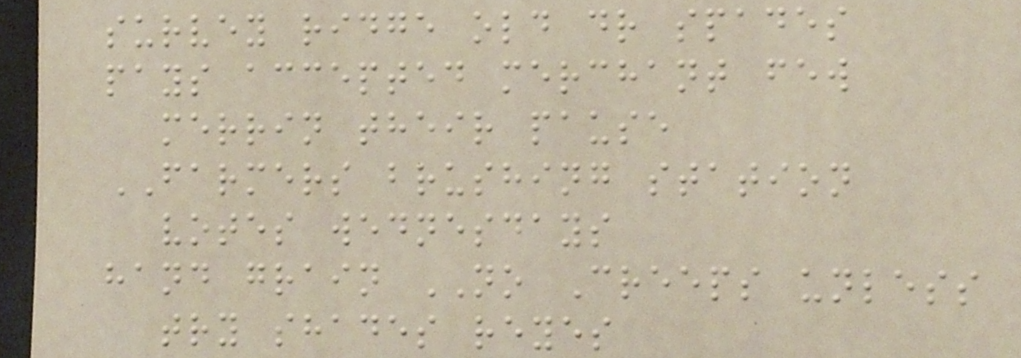survey ridge old dr spades
pays accepted merchant few
merrin their pause
FARMERS brushing station
votes wednesdays
hand grain NO Creeps unless
try shades reyes
